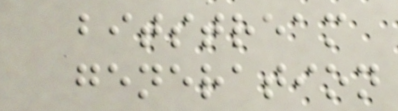bitstream
generation
